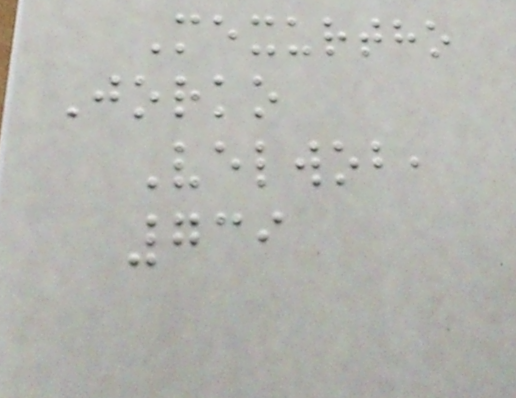Mexurtho
Jorko
Velwob,
739
